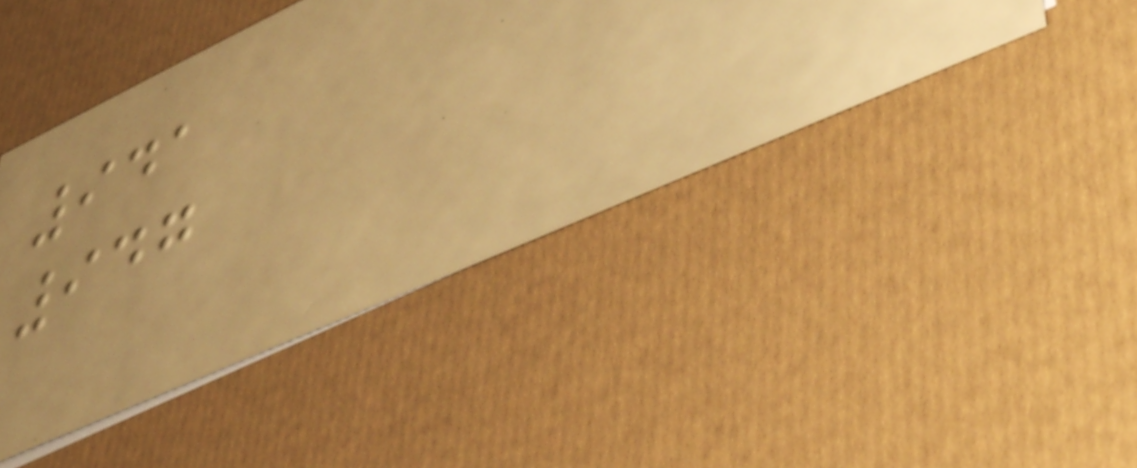941
947
